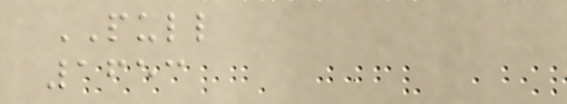PULL
1653
